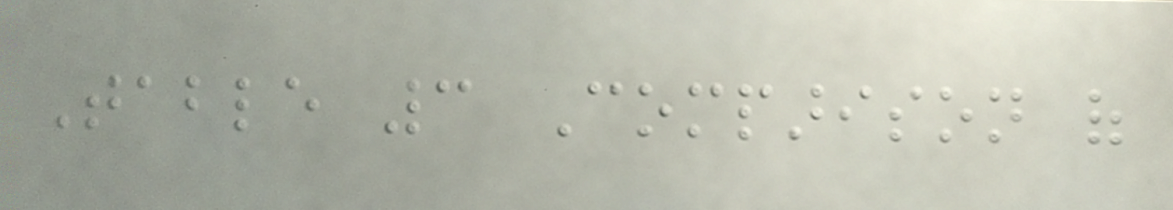Table 3 Comparison of
